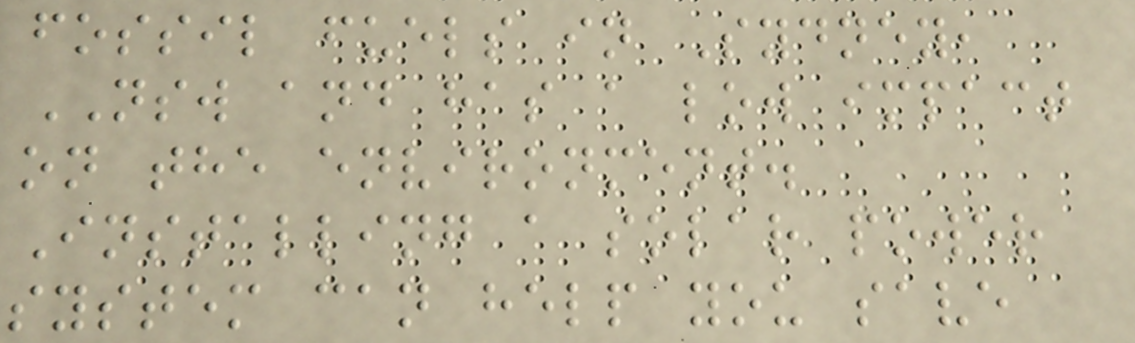fossil fuels in Sydney,
NSW and has a low impact
on the environment.
Installing a solar power
system can help you save
